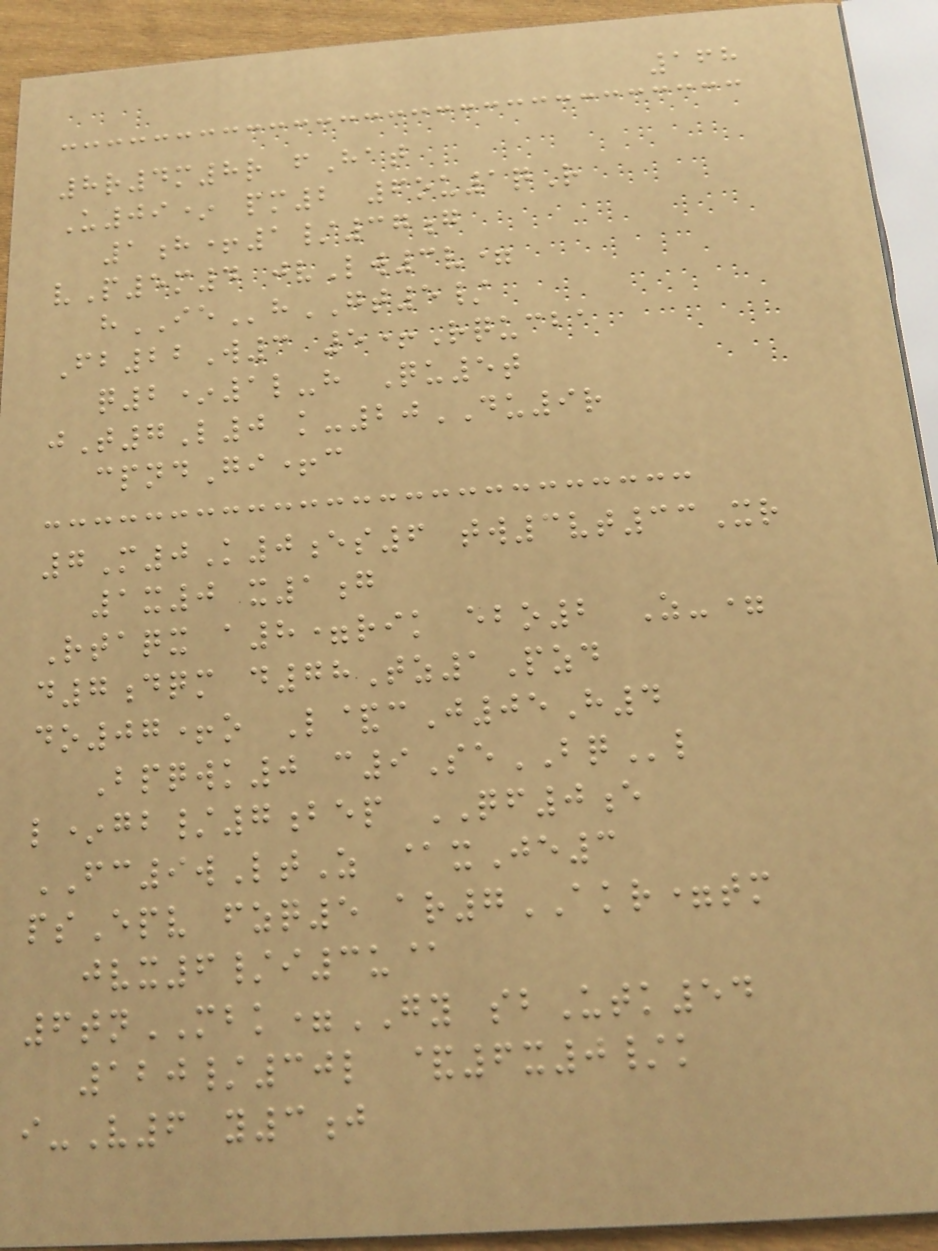168
8r4m8r fHat
U09* pm2 6ou1qR
1h+1/37g
vP5m4 jvLw3v=
hIEhGT5/
Fb22W3 5+Rqucba
q2*1l-h Qu5t
jT7L0 k-20DU9r
cpndGi+c
7M0K0es6 tw3vt33Xr
1x0 x1g
Rtaqx a8=rik ebo2 Z-=
d7dqm d78Tz1Pzd
do07+o L&cJ05H4
Bpqwk0 c9SeBQl
l*gb/7bep QF0e
FC9wLtZ @xJe3
psEpv fzq5 ar7AKR=tm
jvx6/i3u@
6tnMBK=GY sbUtk54
120/30l &6x0/k
i-V6 y3j
